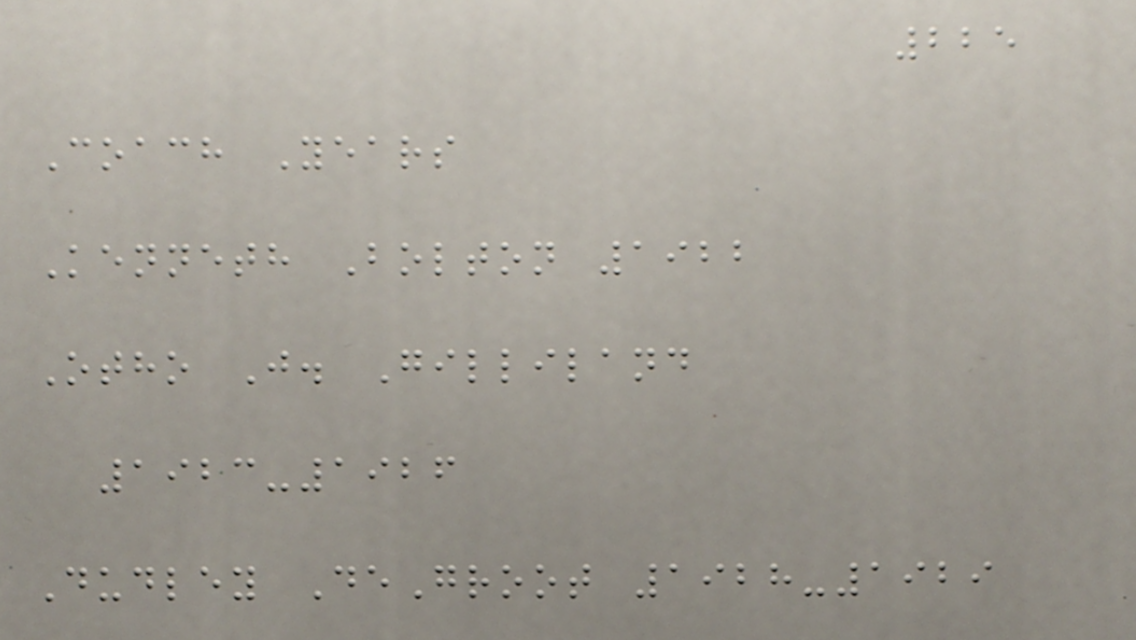225
Coach Years
Kenneth Bolton 1922
Otho J. Gilliland
1923-1926
Dudley DeGroot 1928-1929
